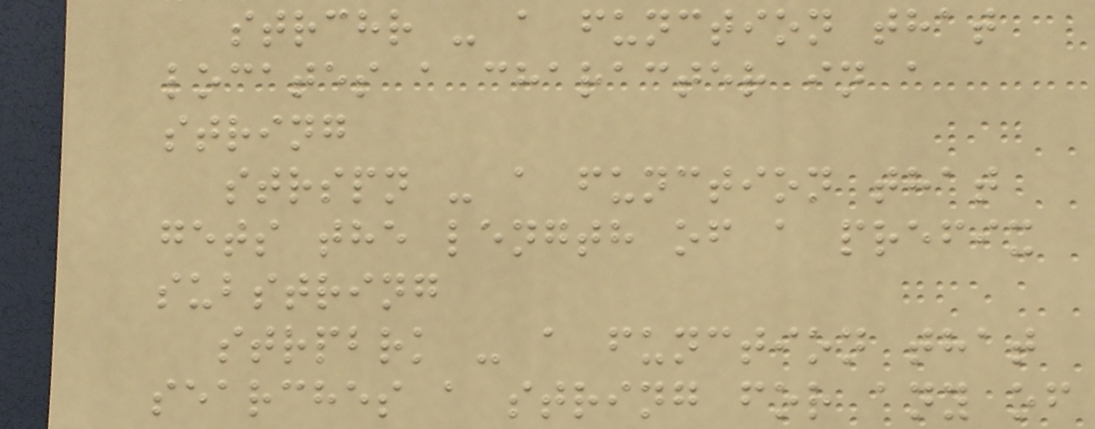strchr - a function that
locates a character in a
string
strspn - a function that
gets the length of a prefix
substring
strpbrk - a function that
searches a string for any of
